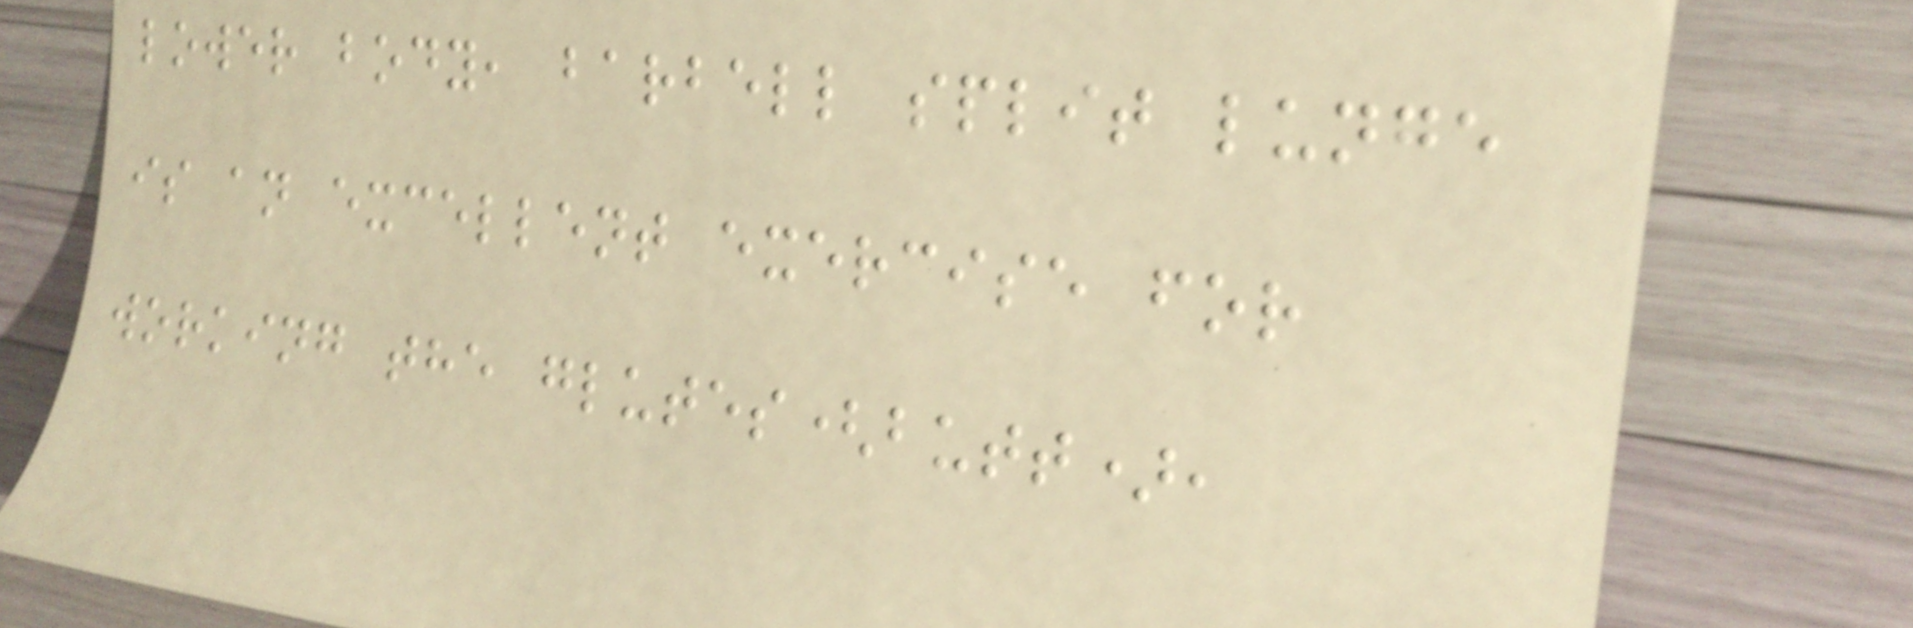lower body, barbell split lunge
is an excellent exercise for
working the glutes(butt),
